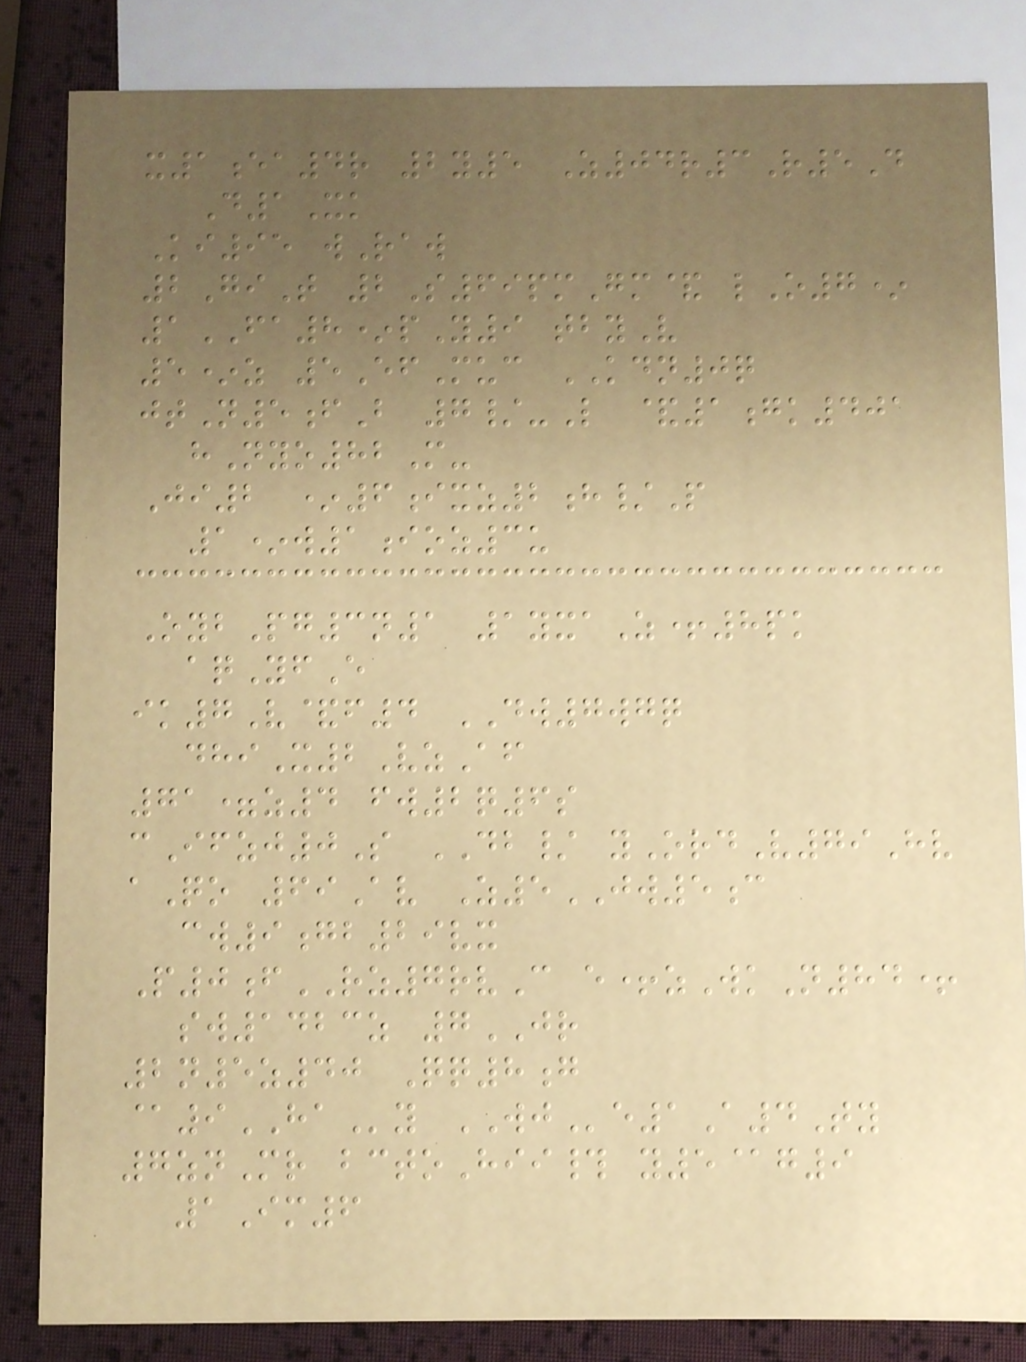x1ea4r 2y5 Z04r3R5D
D1Xk
Ki95 wRaw
2GiT 2S69pmGm& lO7*
1FA8*pY9 tbyV
5*z 5EfMuc KDN0q
jtN5fB 7/-L &1gk401
hNyo82M-
Ji2 *6ixz2h/P
1*w1ioz3u
OybPg3n1 1yxaZ+8pk
aqYfE
ik7V&f4 DW7wgq
dhiX2VzAf
71=z4 fw2q6s
cIfzj0S DB/ yOrdV79Hv
aQo 69Av Z5JW5c
cw9gb29vx
P0fRZ7rvC e+zWkN84+
sw1423z 7JR
2n5z40 Qq8g
@9HAy WJe1A4Ty
7znMr bctoHii# y5@g9
1Im6
